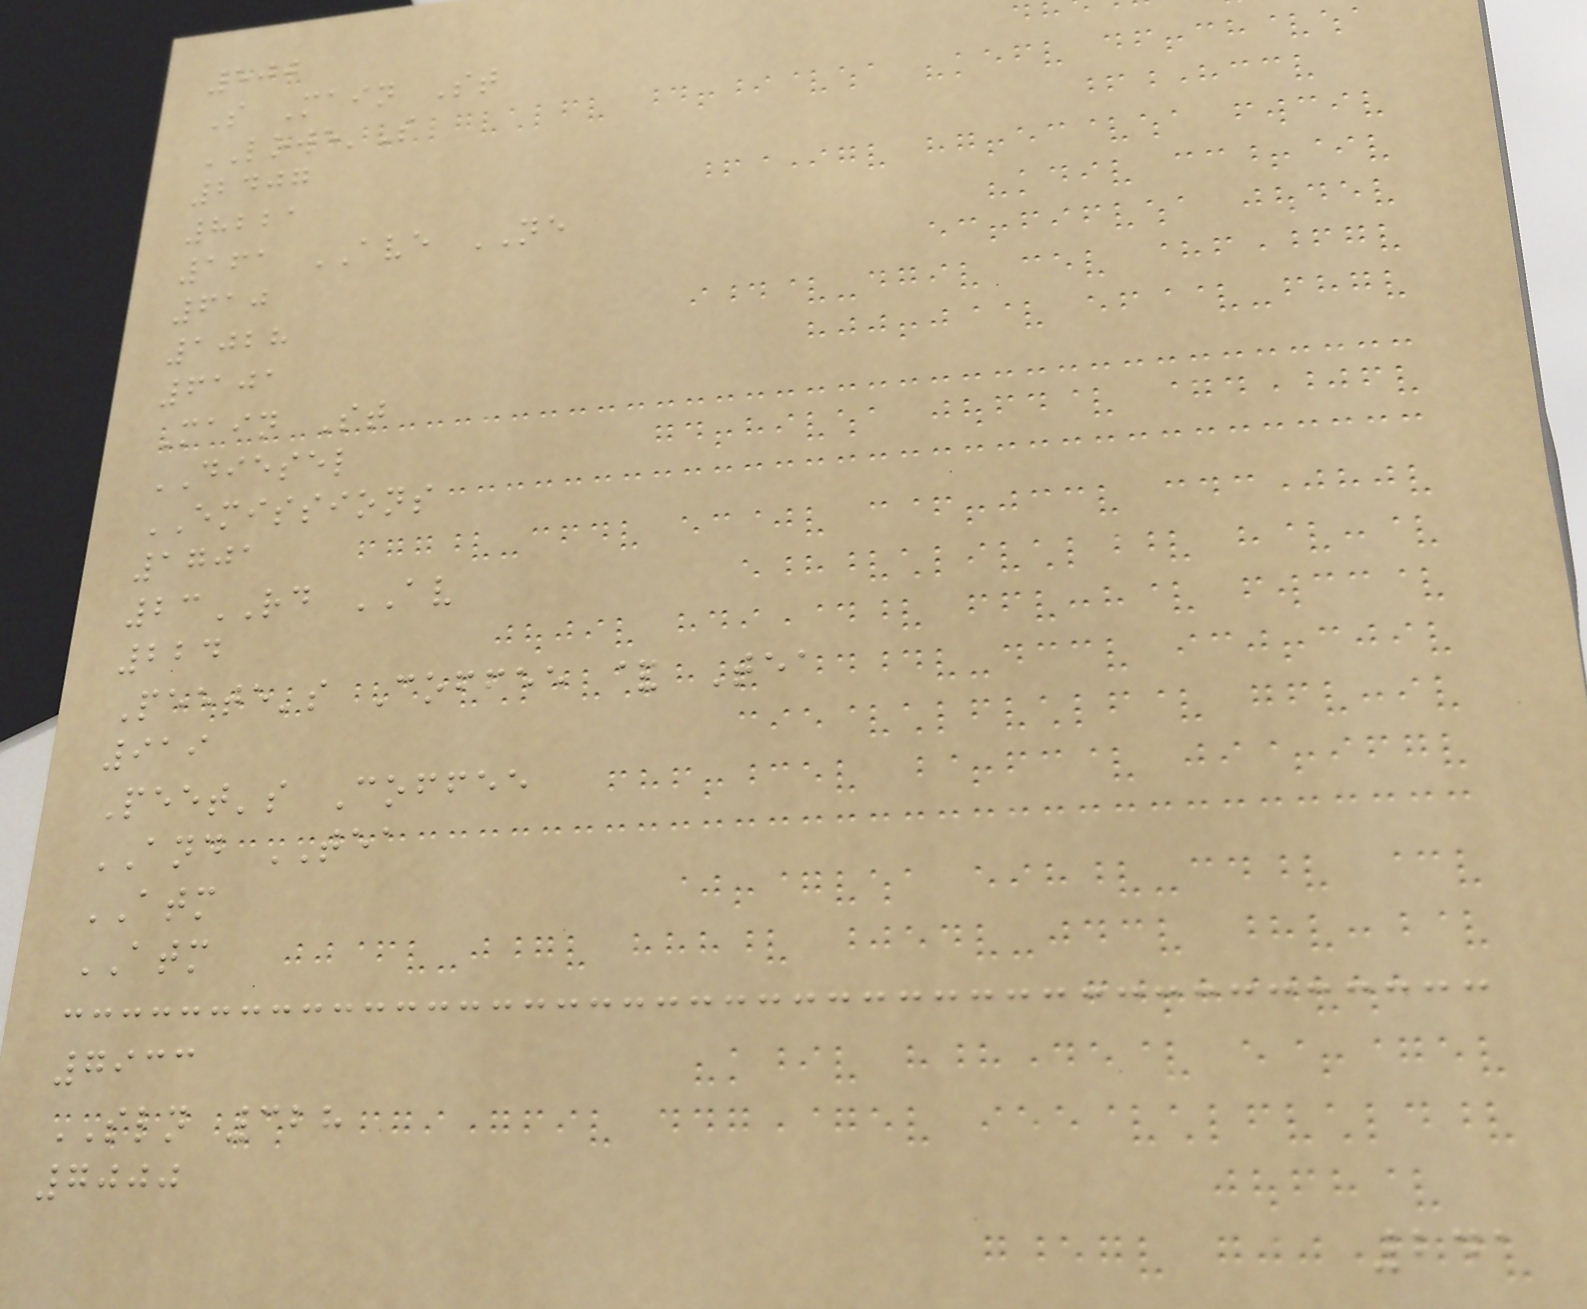500
S Main St
LOWE'S
2407
8221
161 AVE NE
610
1028
6101
Main St
DIESEL
EMISSIONS
1701
23RD AV
224
Peete's Coffee & Tea
919
Peet's Coffee
AND TEA
ATM
ATM
7933
SLN 328
7000
241
